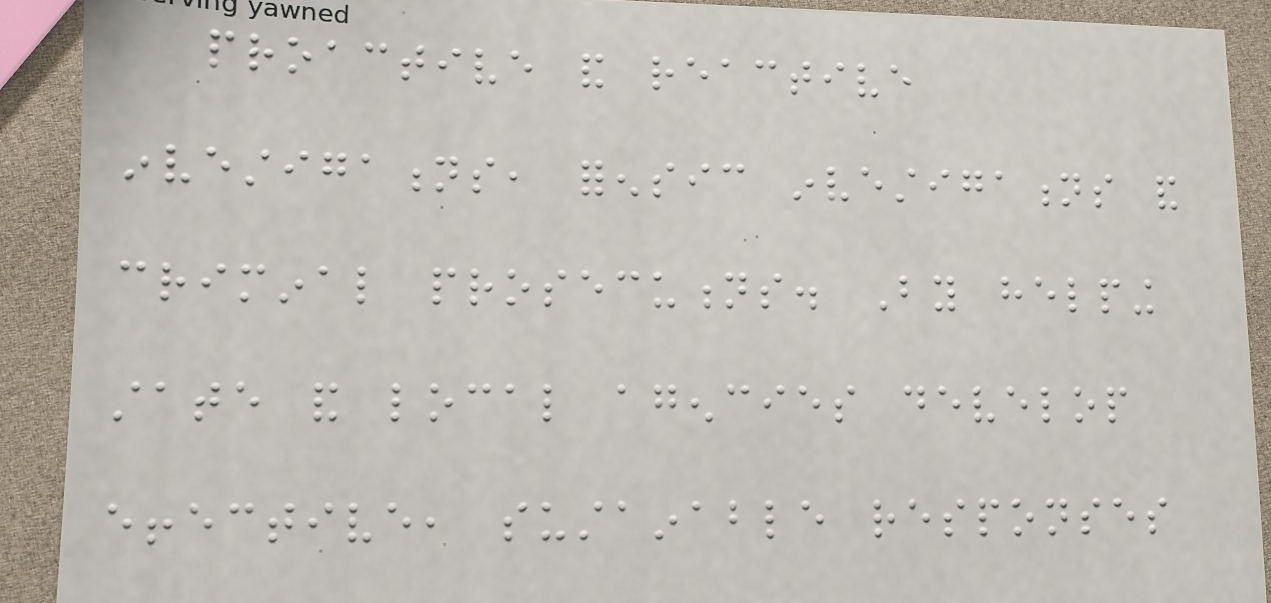proactive and reactive
investigations, forensic investigations and
criminal prosecutions. By helping
state and local agencies develop
effective, sustainable responses
